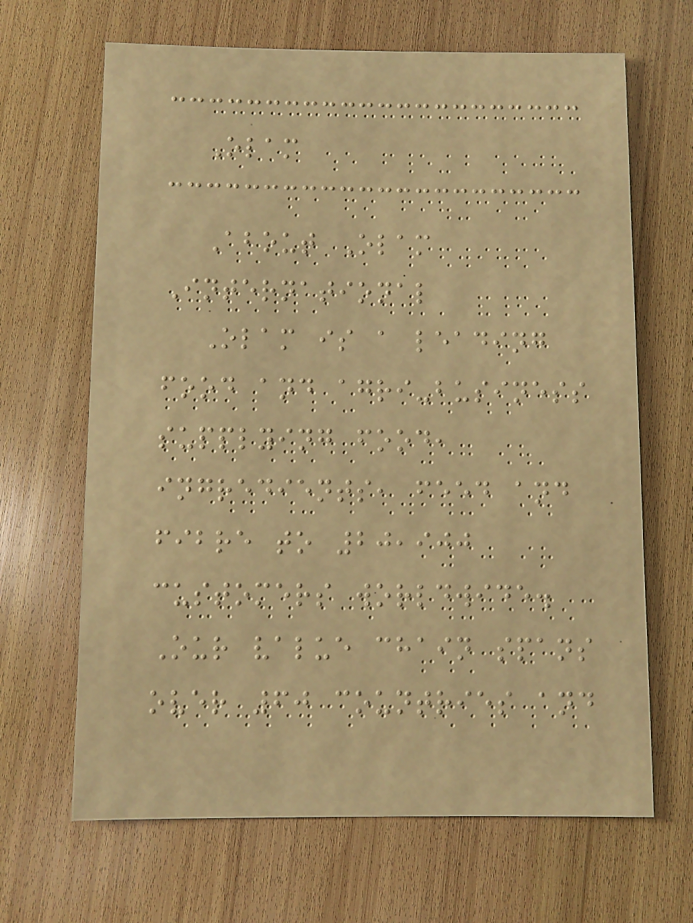Olam
About Olam
International
Olam is a leading
food and agri-business
supplying food,
ingredients, feed and
fibre to 20,900
customers worldwide.
Our value chain spans
over 60 countries and
